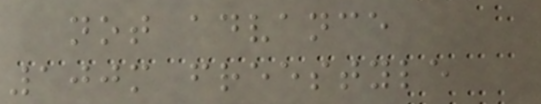not advance
100m freestyle
